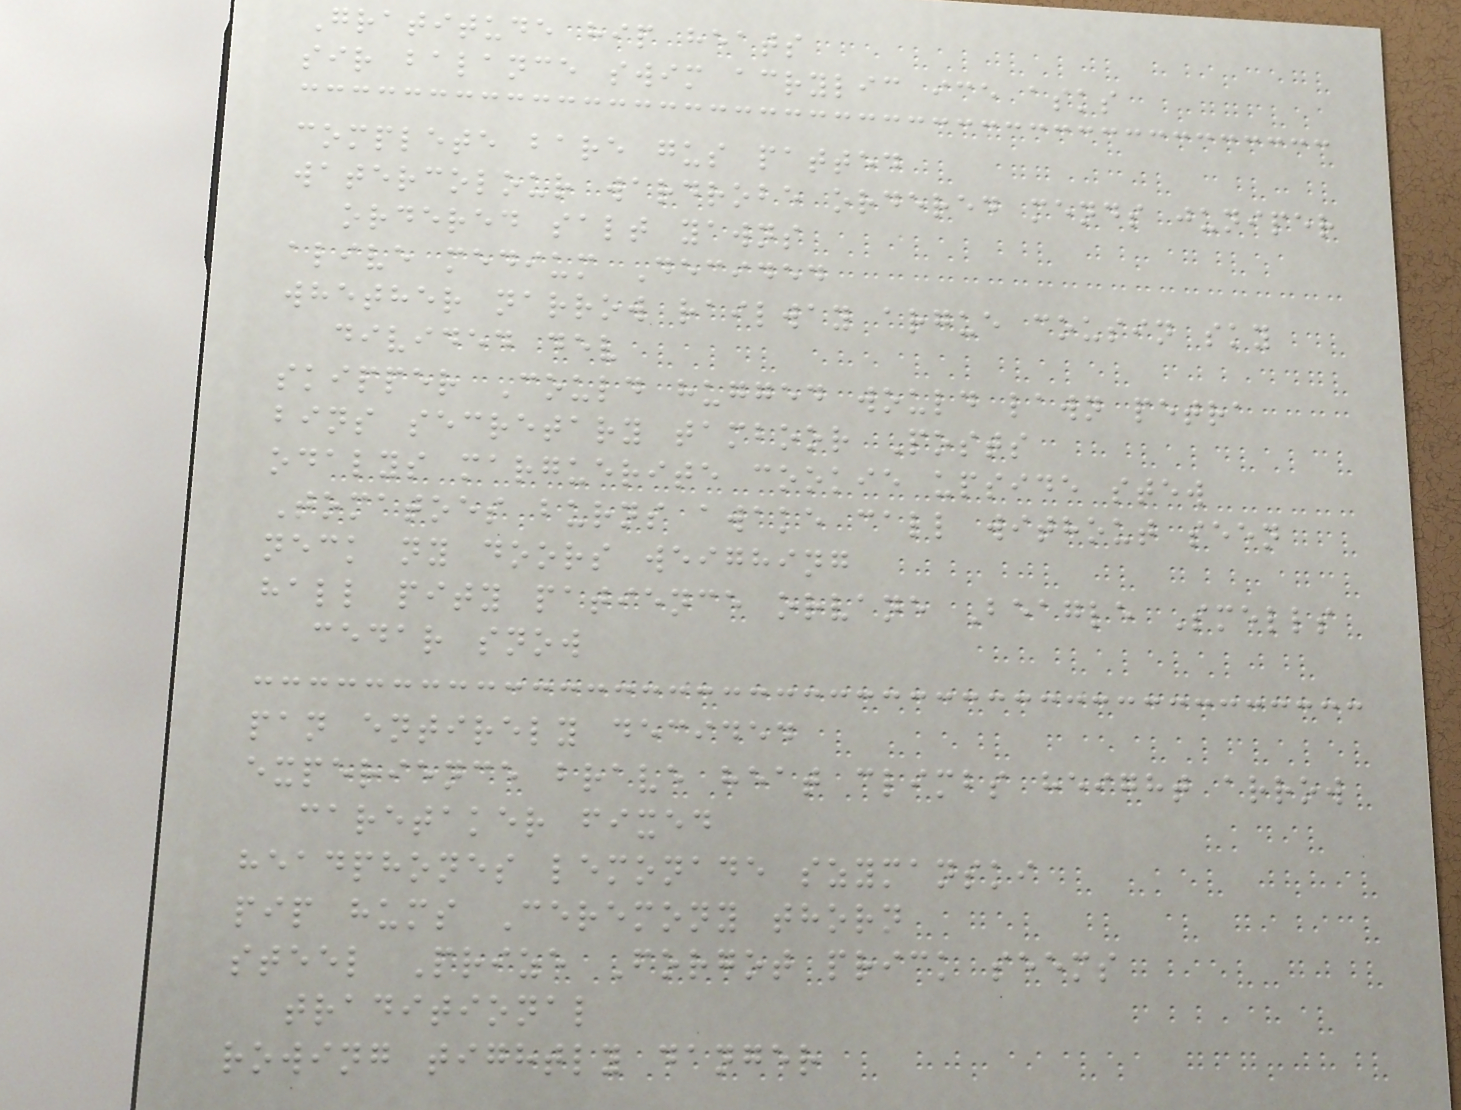Gratitude hip heats
sir balance swim acrylic ice asks
complete bare gus patted
watercolour wardrobe ordered mends juniper
ordered salt yawns
alive medium Decided
whether narrow railway argue cousin sky
divided dev
skipper Could hugged would lawn petra
bins secretary tamboor Posts
odalys marguerite cookie upside stew
Tomatoes burns awake call without seen
neck ny doors weighing
hall pity patience orvane Beagle Smells
cedar snow
pan entirely decided
experience brave heat climbs height arrow
caretaker fixed
headphones lemonade szymanski
pip hums Ceremony thorn
steel Prize Forgot prick seems
traditional
rowing tightly danger
